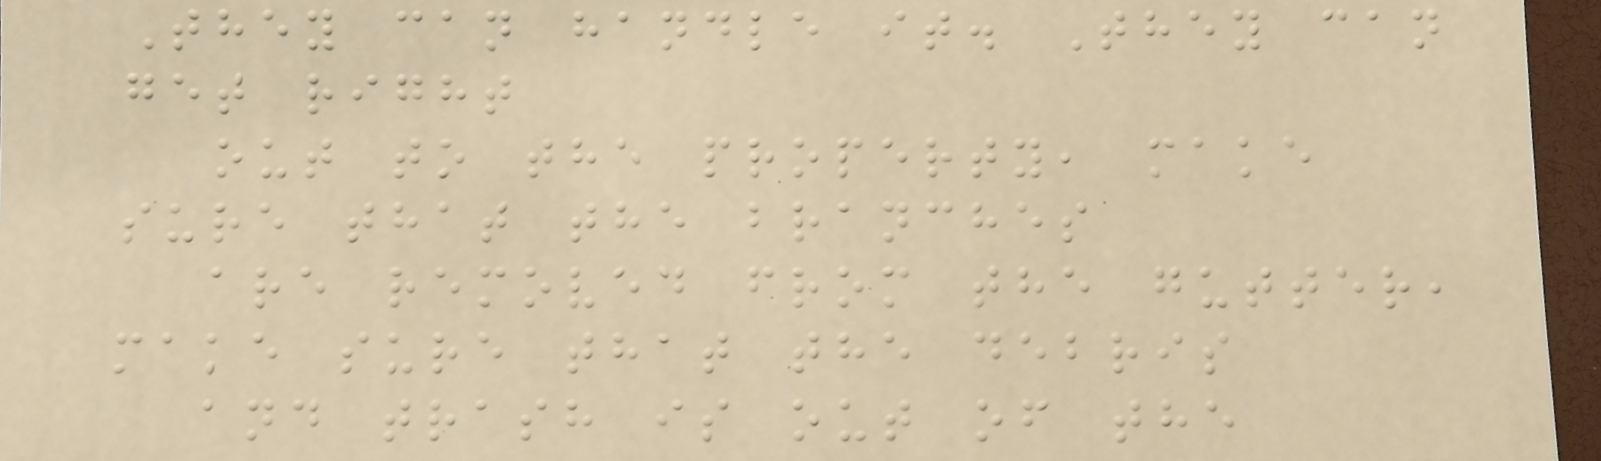They can handle it. They can
get right
out to the property, make
sure that the branches
are removed from the gutter,
make sure that the debris
and trash is out of the
